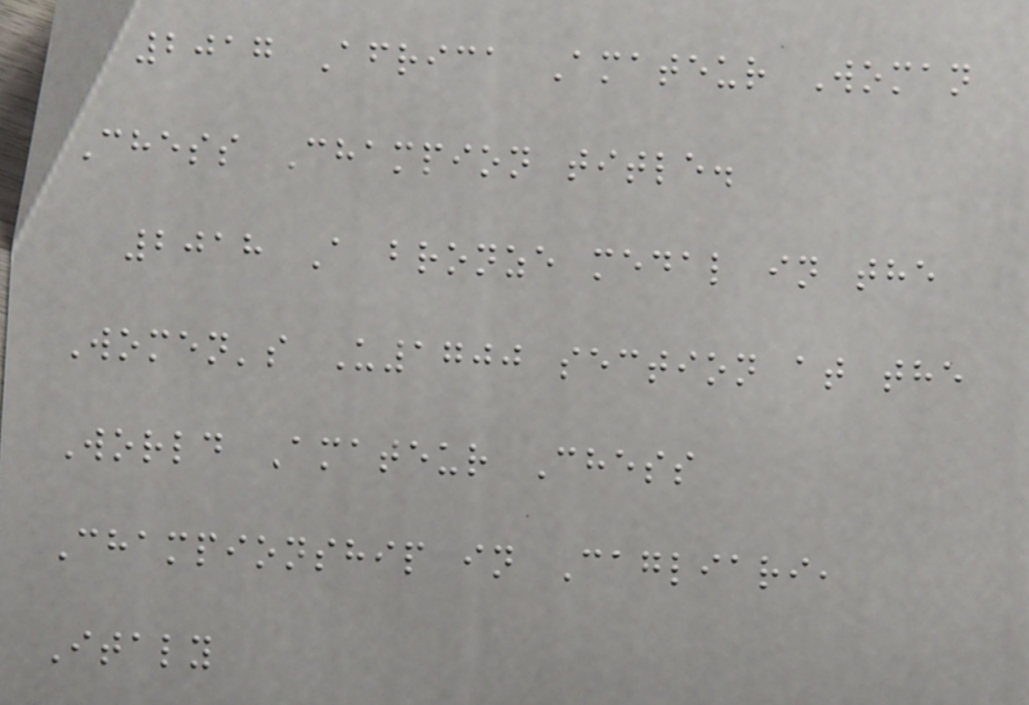2017 Africa Amateur Woman
Chess Champion title.
2018 A bronze medal in the
Women's U1700 section at the
World Amateur Chess
Championship in Cagliari,
Italy
